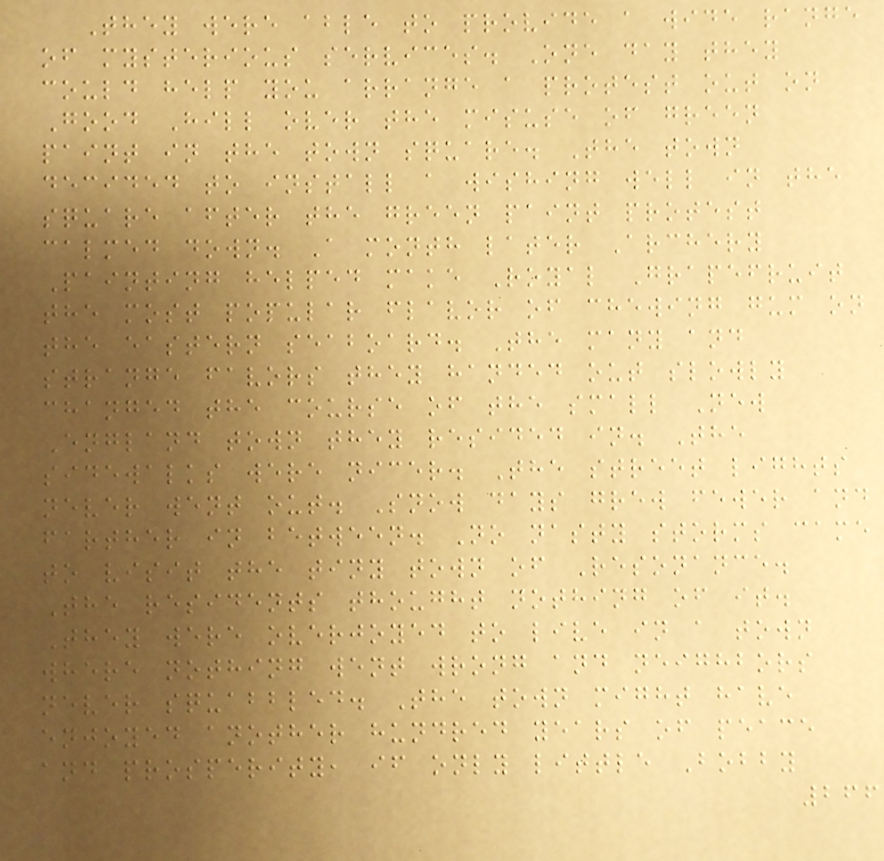They were able to provide a wide range
of mysterious services. One day they
could help you arrange a protest out on
Good Hill over the misuse of green
paint in the town square. The town
decided to install a wishing well in the
square after the green paint protest
calmed down. A month later Archery
Painting helped make Royal Grapefruit
the most popular flavor of chewing gum on
the eastern seaboard. The many and
strange favors they handed out slowly
changed the course of the small New
England town they resided in. The
sidewalks were nicer. The street lights
never went out. Snow days grew fewer and
farther in between. No nasty storms came
to visit the tiny town of Resonance.
The residents thought nothing of it.
They were overjoyed to live in a town
where nothing went wrong and neighbors
never squabbled. The town might have
enjoyed another hundred years of peace
and prosperity, if only little Bobby
266
